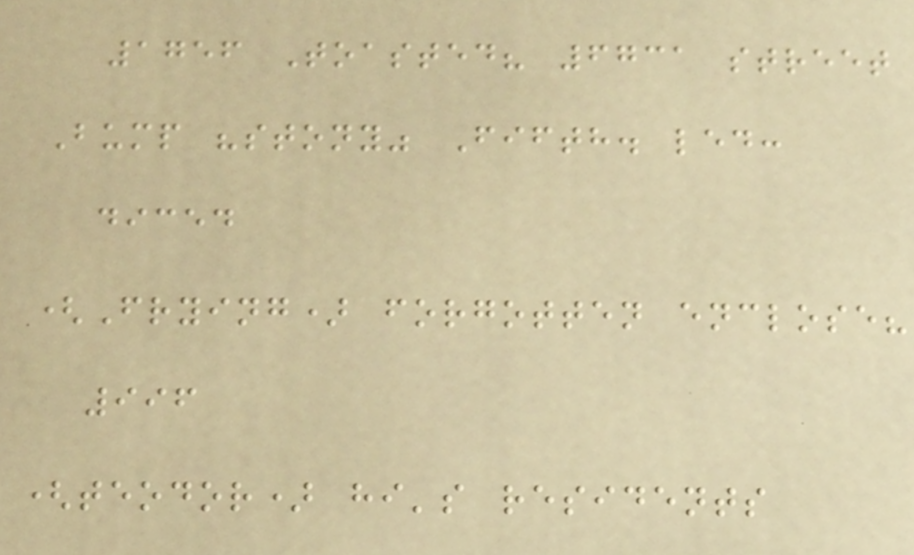1756 Toasted? 6731 street
Bump "stony" Fifth. led:
diced
(Frying) forgotten enclose?
996
(teodor) hi's residents
